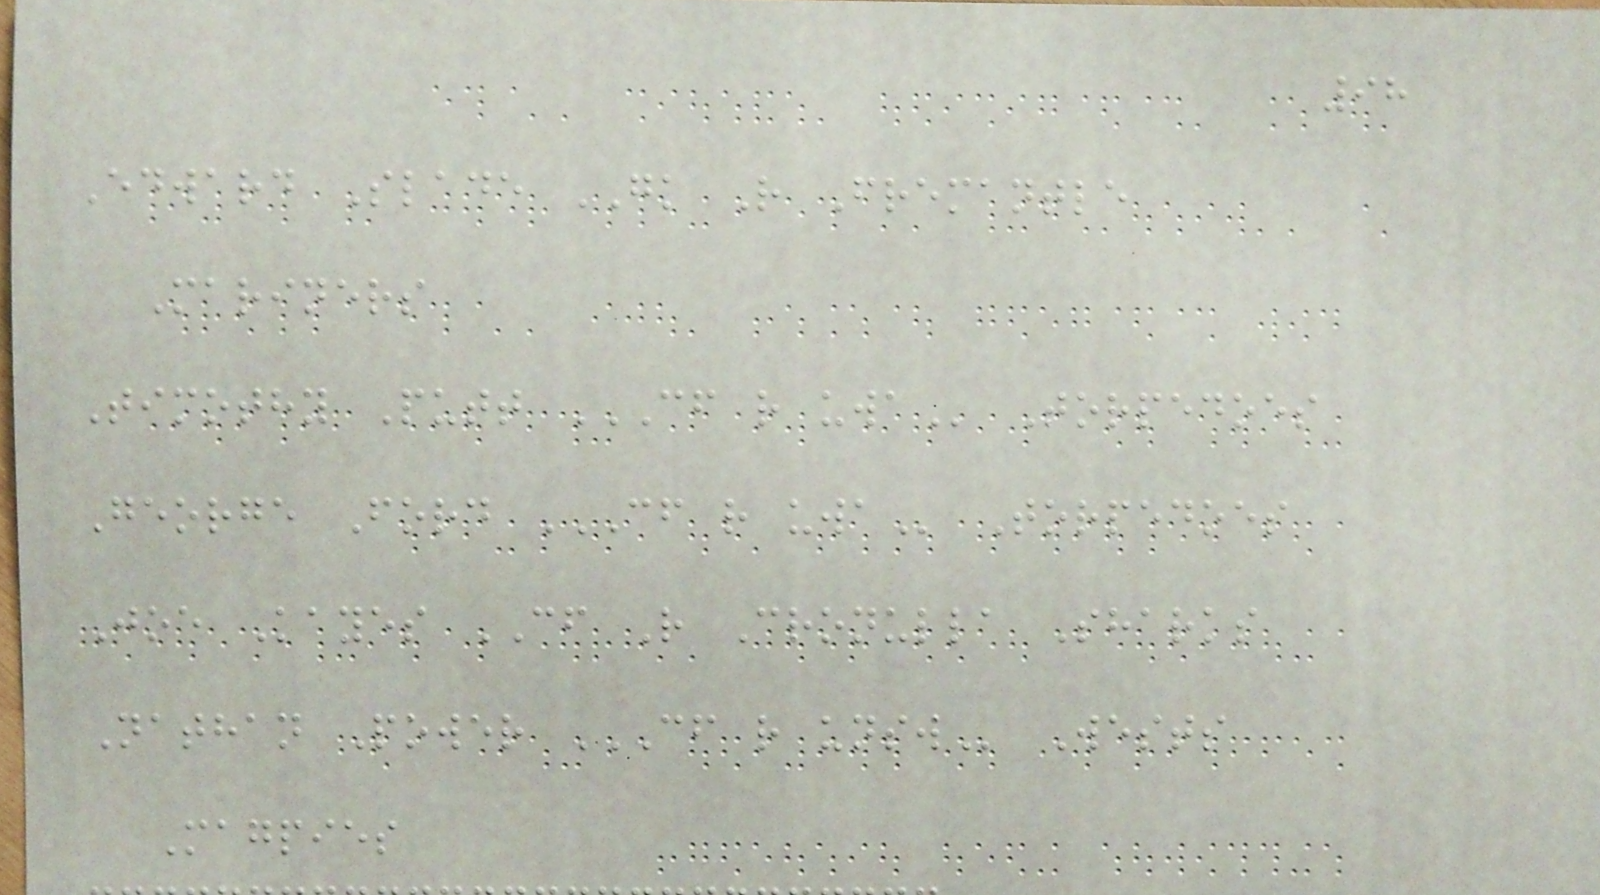98
Edward Slade GK R Fremantle
Mariners
Timothy Putt CF R UWA Torpedoes
George Ford CF R UWA Torpedoes
Joe Kayes CF R Cronulla Sharks
Nathan Power CF R UNSW Wests
Magpies
